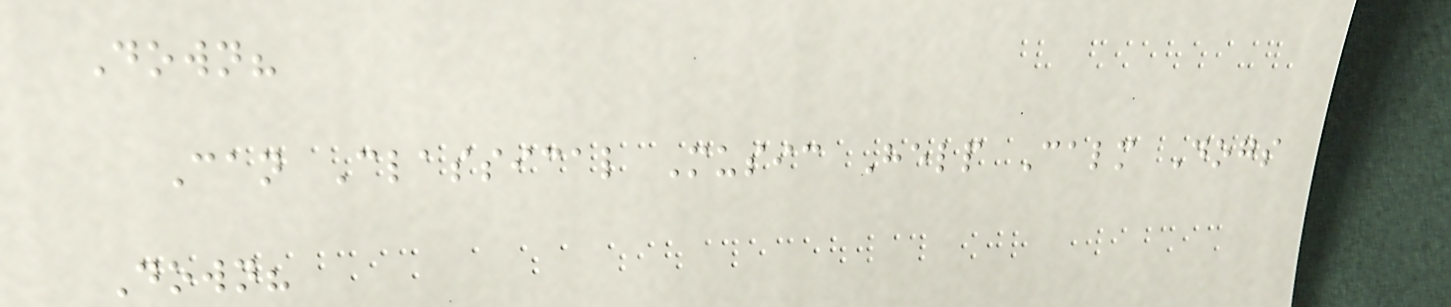Down?
Can Classical Music Help Calm Dogs
Down?
